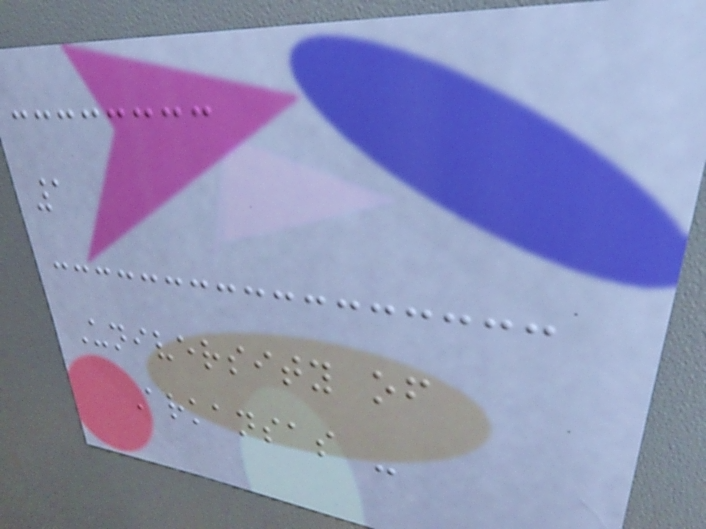1
University of
Arkansas -
